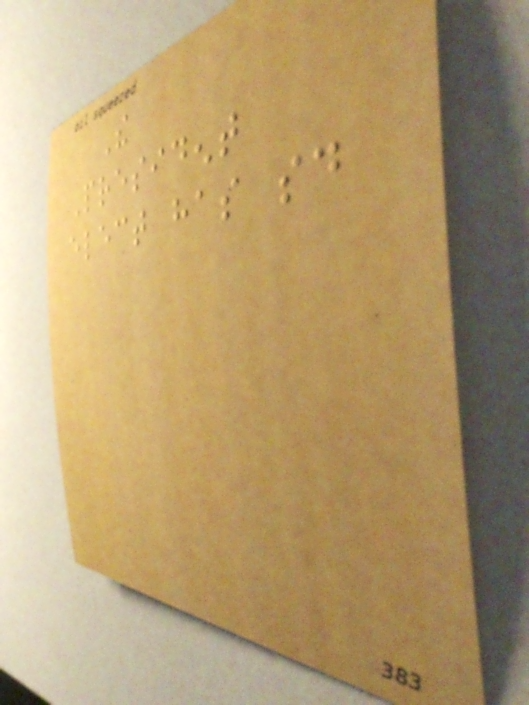The
President
elect has said
